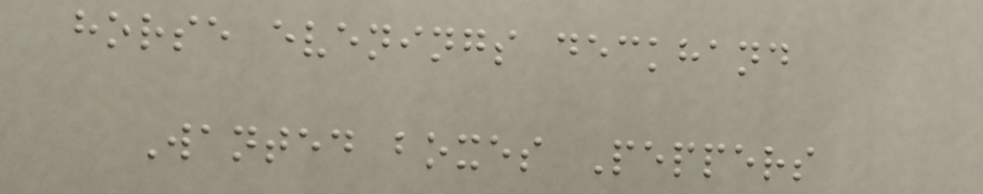horse evenings deckhand
Wanted boxes Peppers
